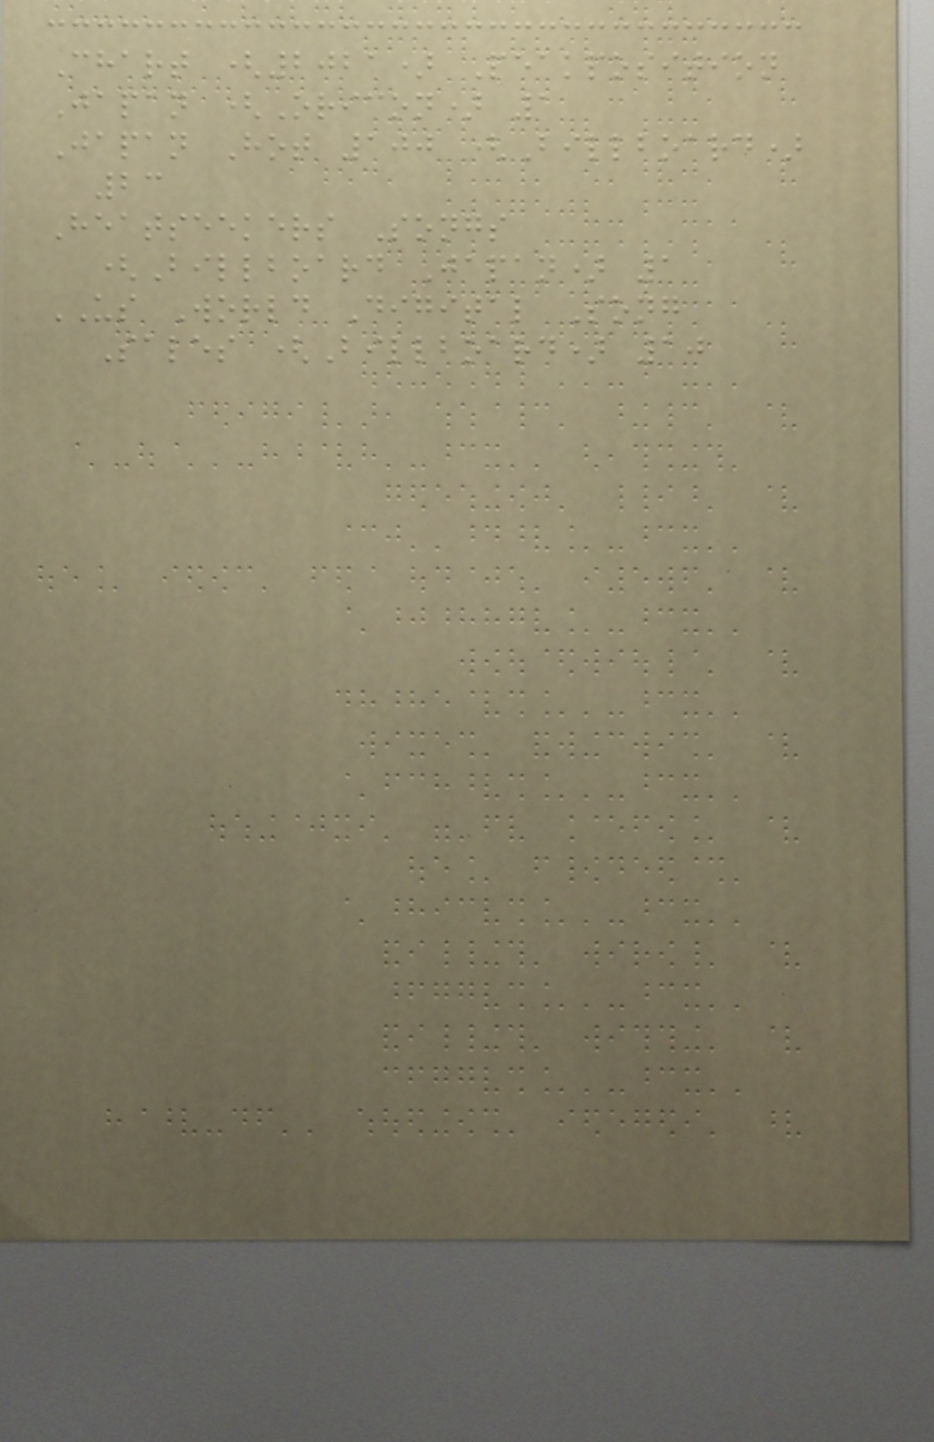Chart (2021) Peakposition
Japan (Oricon) 1
Japan Hot 100 (Billboard)
23
Heatseekers Songs
(Billboard Japan) 1
US World Digital Song
Sales (Billboard) 10
